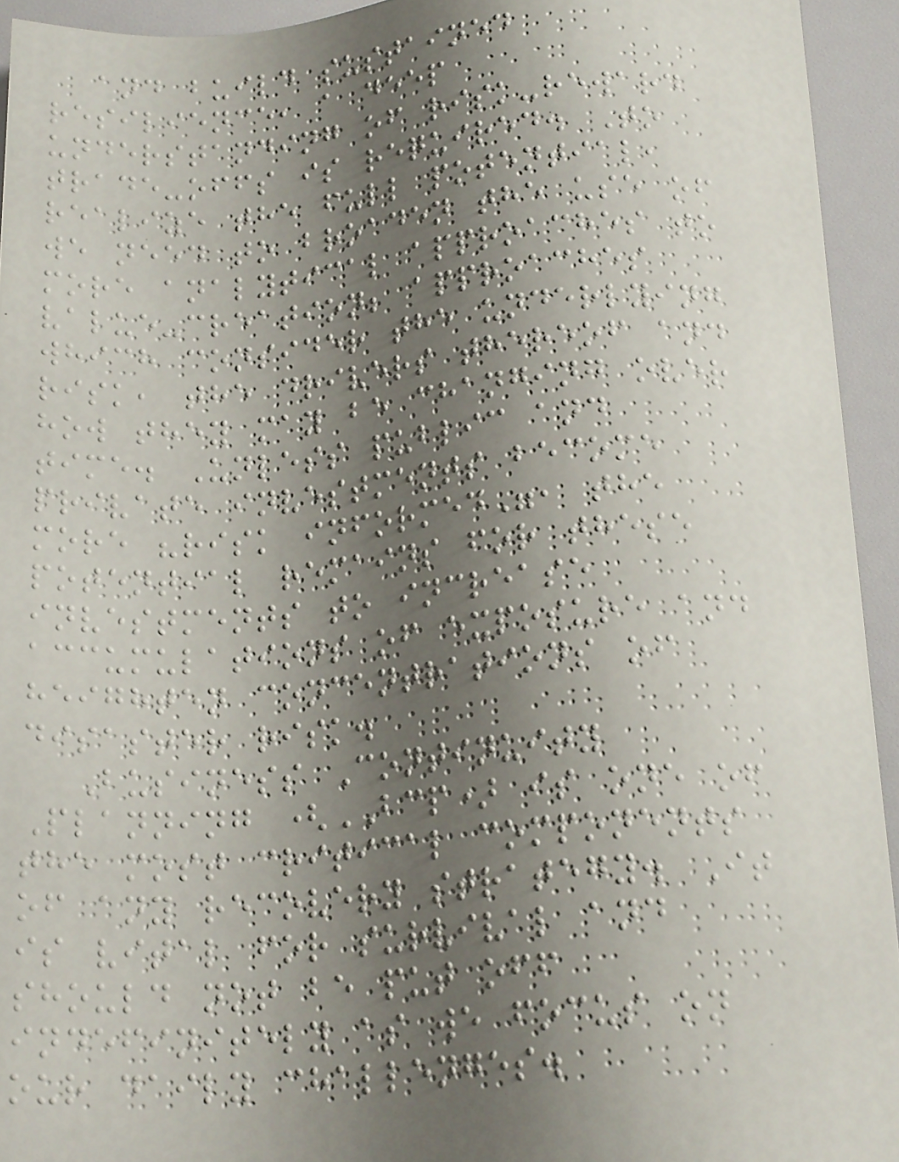and build sustained
resilience, a deep
understanding of risk-reward
trade-offs is required. To
realize the full potential,
we need to broaden the use of
more analytical approaches to
value-creation; approaches
which consider the underlying
risk, the drivers thereof and
how they may be changing over
time. Unless public and
private investments become
more "risk informed", the
potential remains for these
investments to increase
accumulations of exposure and
heighten concentrations of
disaster risk.
Business Continuity
Planning (BCP) is one of
the most critical components
of any recovery strategy. It
is vital for survival and
should not be put off
indefinitely as we focus on
our daily challenges.
